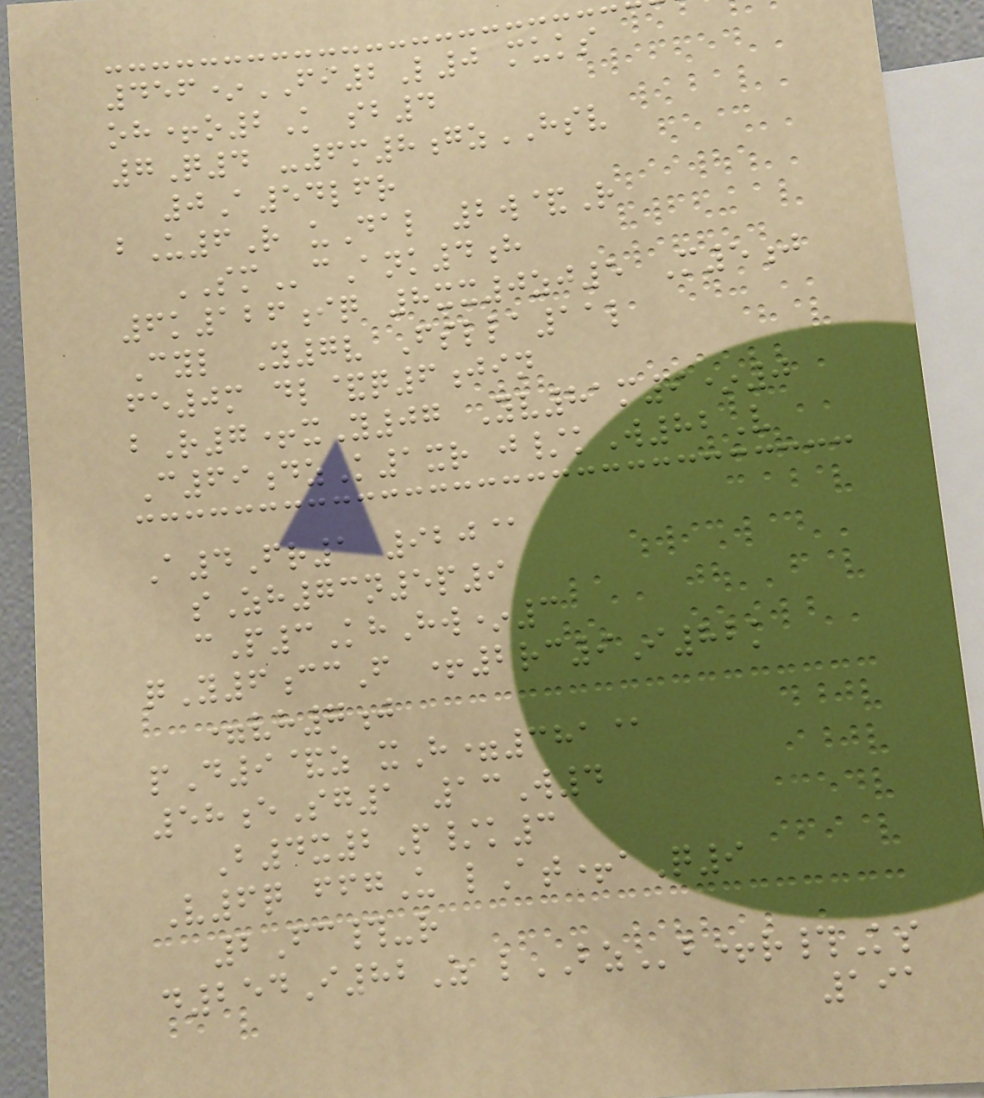456*FI2L0 muks
oh+o2K sb4
7Q4 -6m8gzHSV
0A54lfr
bU6R uDal 2w&R
SMcAnk4h
6k126iq 8xx0zj5 M5j
Cyl Y7v Fslla11l
fe0m dl&q6jin
bR7+xY07 Yv81m9*0
C69dzK1xr j/kW82V
A4Fr1 920@
sZh73n5p9
cP3KhHw*3
qY6ccF +2rc9I82k
=vh7j
pD9&z xH=381@
58eSg1 13W4
B4x2P/k3
V6q ffgU lAt+aQ9
2Fc#-r
d254I82Z lBZb+r#Ks
191
